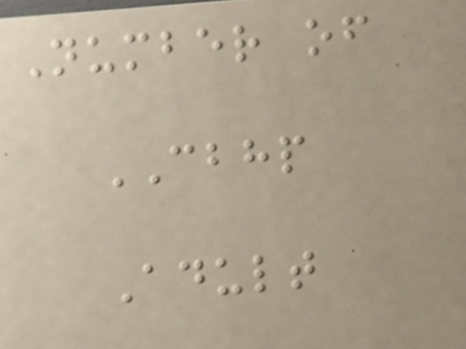Number of
CBHP
Adult
